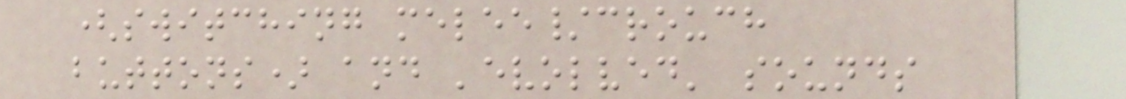(switching melee/crouch
buttons) and 'evolved' sounds
